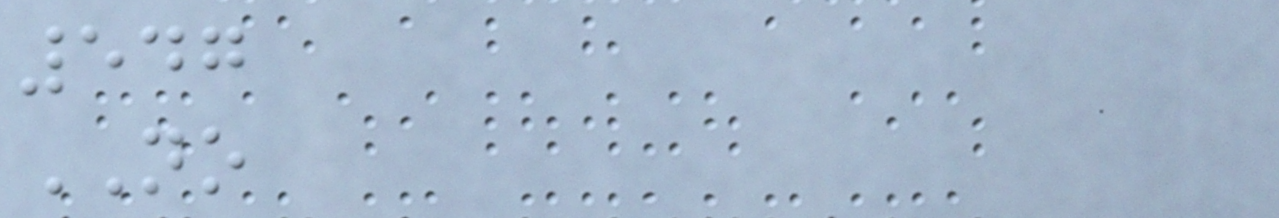547
NO
